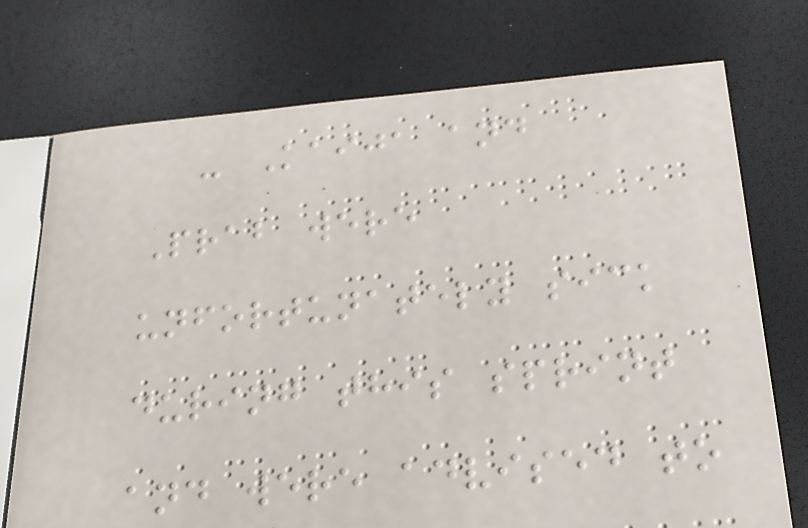- Kaija and
Prab were
unfortunately sick
during this sprint
and were advised to
